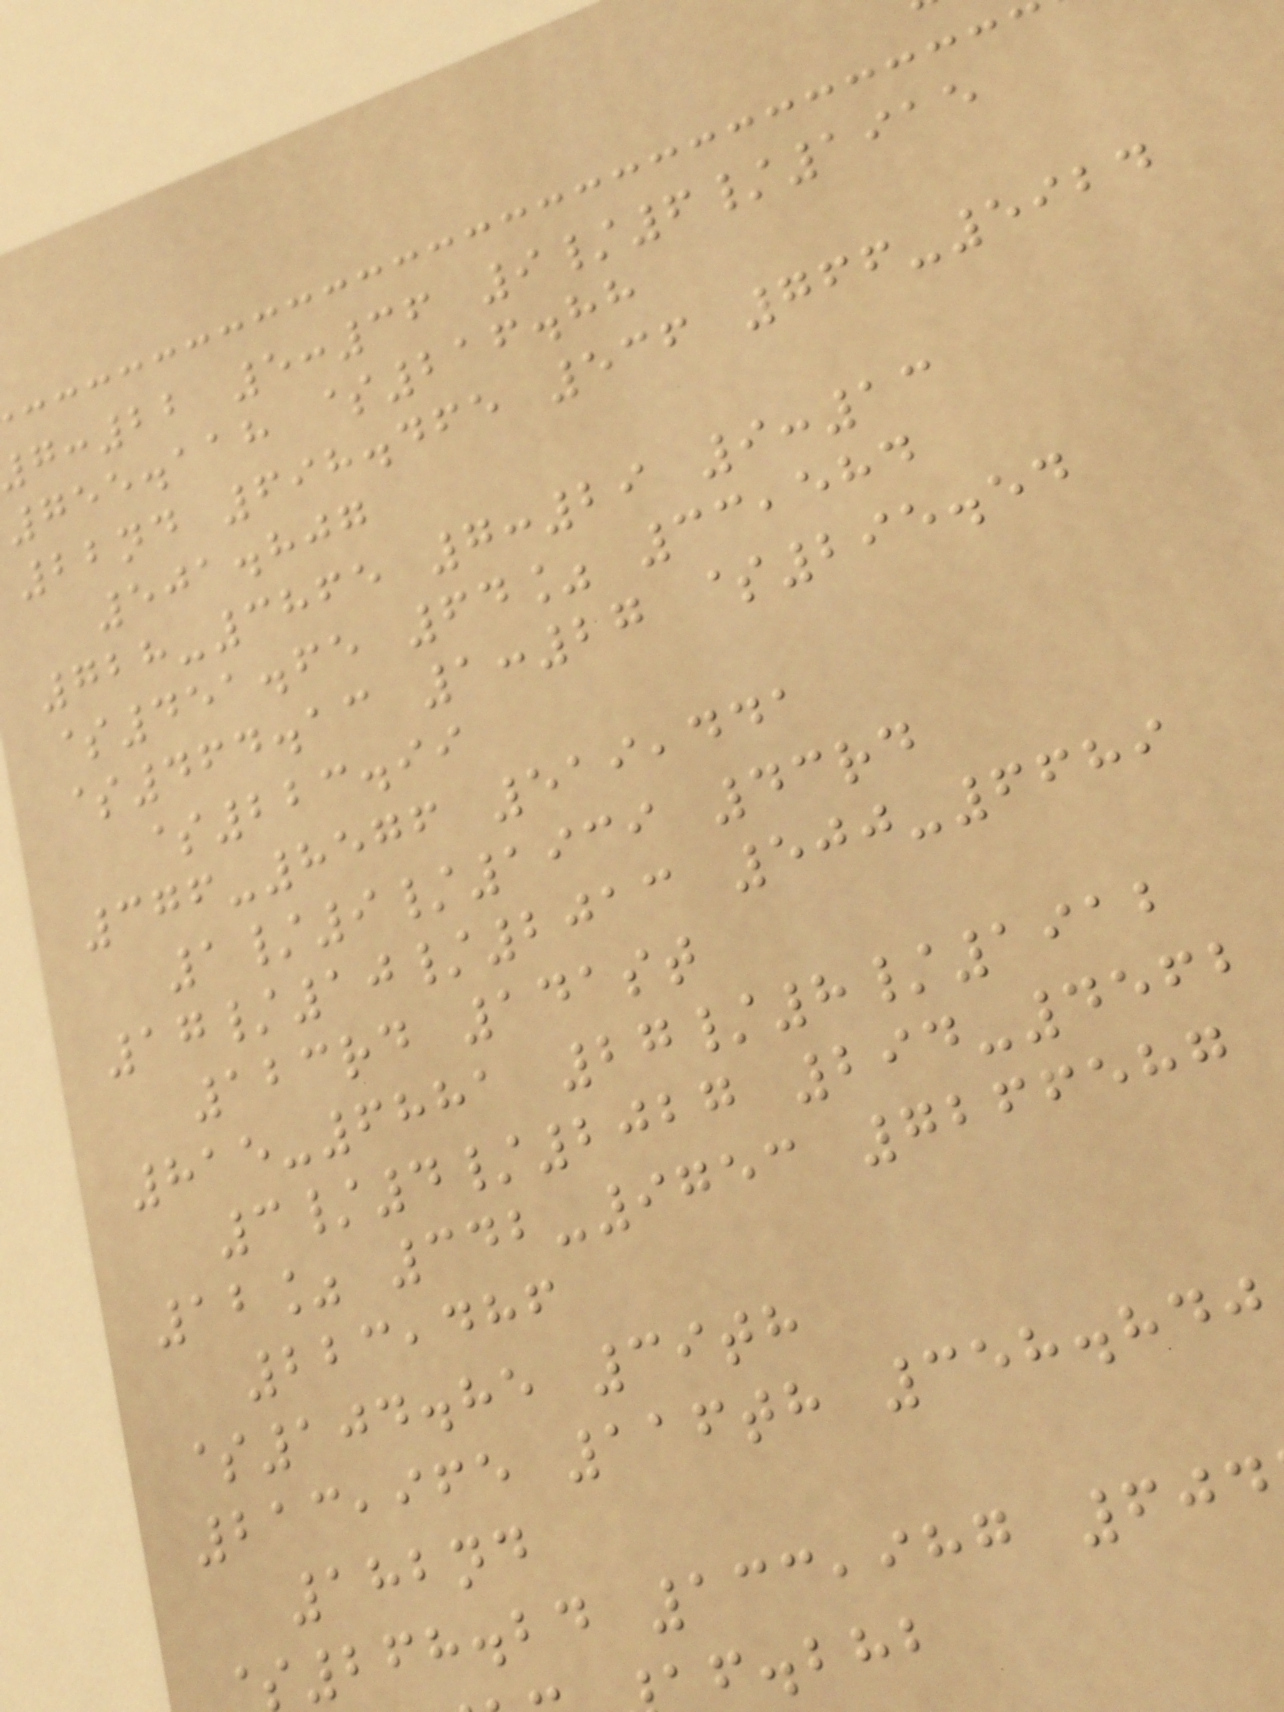:22 5:36 9/6/1915
755.118 $216.88
22nd 698.465 536 766-5924
501.807
728-3865 7:29 9:13
$451.65 64% 33,584
$464.13 1:27 $295.54
$223.99
376-8576 519,441
1/9/1939 43rd
17/10/2013 500-6689
123rd 141st
815-6881 27/8/1912
3/4/2027 294-4562
12% 342-9753 7266587
223,486
$104.85 39th
213,965 116th 358.840
182nd
268.24 133,987 604
f.bhb
